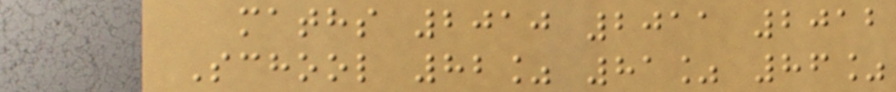maths 2010 2011 2012
School 82% 81% 86%
